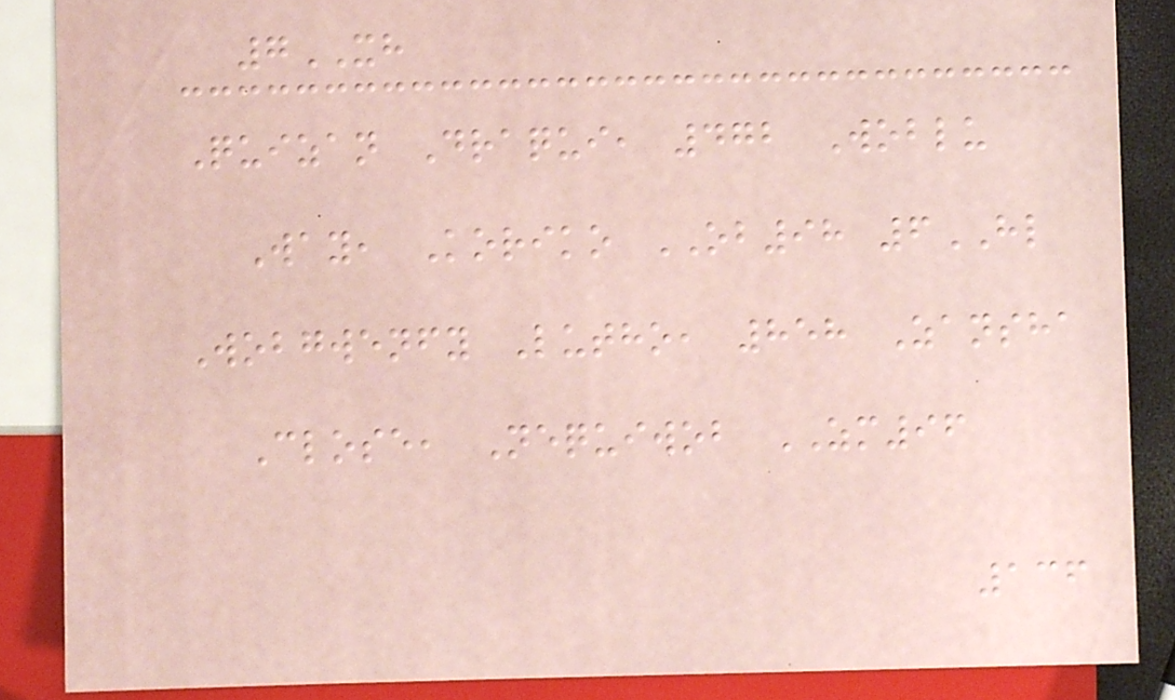7XH
Quizan Draqui, 472 Woblu
Way, Koriko OB98 6HL
Wobgwenfy Lutho, 858 Zansha
Close, Nequiwob ZM96
136
